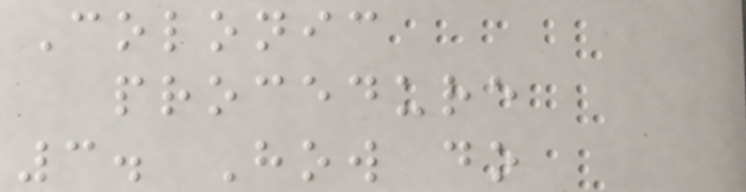Colonic
procedure
3. How do
